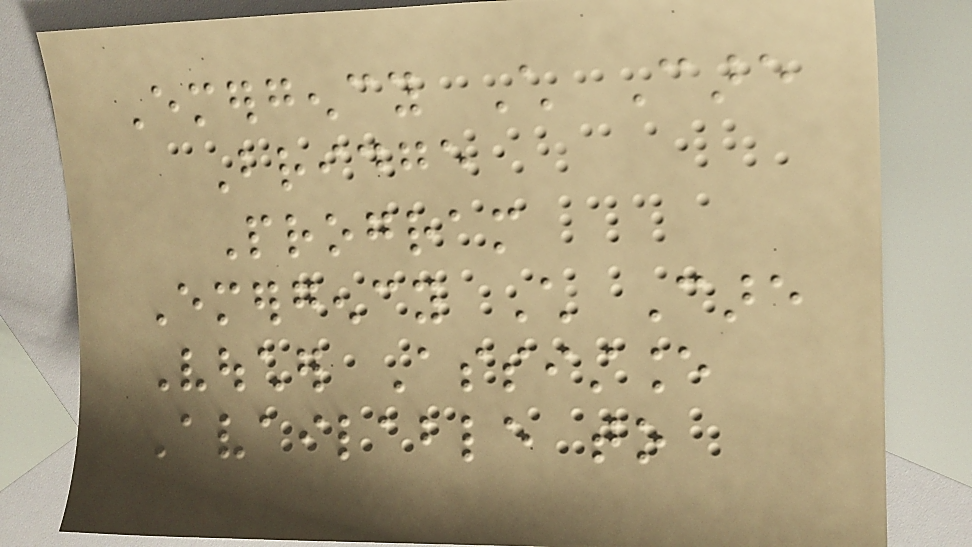Emergency Child Care
Bridge
Program
Emergency Child Care
Voucher Assistance
Available to
